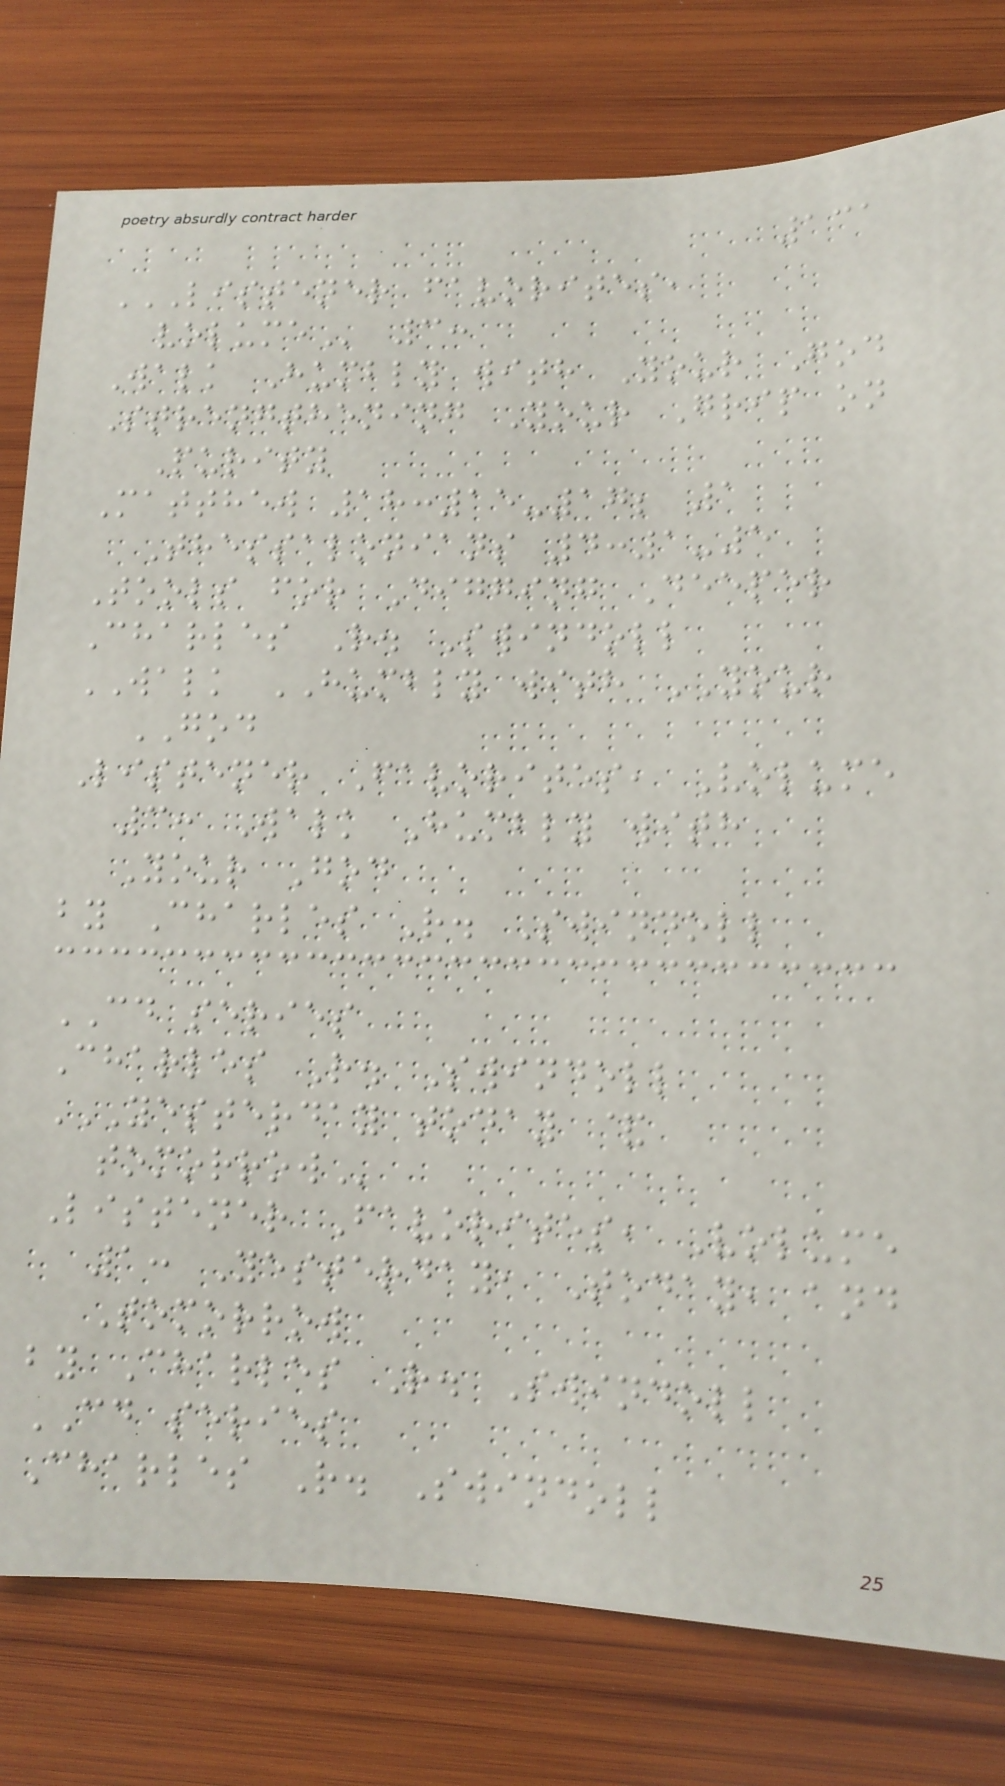131
LISTENER FAVORITES,
VOLUME 3:
Walk Humbly with Your God
Strengthening Your Grip on
Purity
Matthew 18:15-17; 1
Thessalonians 4:1-5
Tools for Digging Deeper
Charles R. Swindoll
WALK HUMBLY with YOUR
GOD
Listener Favorites, Volume
3: Walk Humbly with
Your God
by Charles R. Swindoll
CD series
Charles R. Swindoll
YESTERDAY TODAY &
TOMORROW
Listener Favorites, Volume
1: Yesterday, Today, and
Tomorrow
by Charles R. Swindoll
CD series
Charles R. Swindoll
